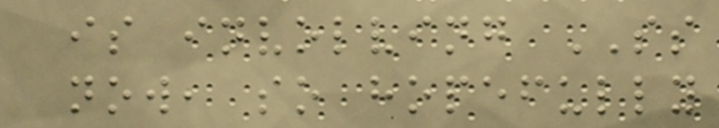is involving SS
now, so hopefully
